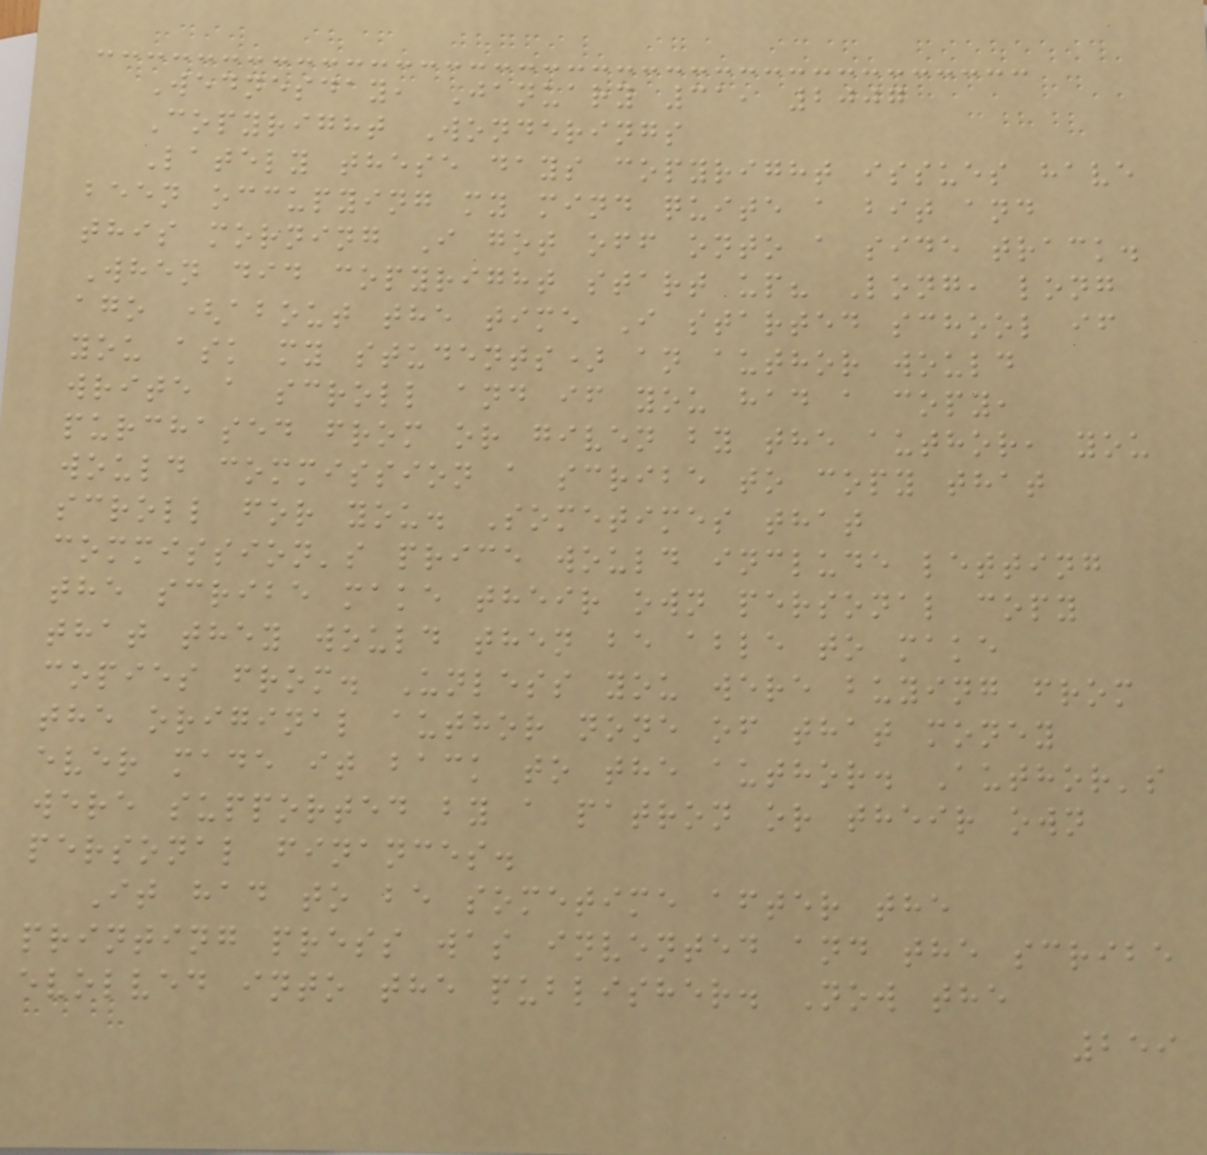Wednesday, January 31, 2007
Copyright Wonderings
Lately these days copyright issues have
been occupying my mind quite a bit and
this morning I got off onto a side track.
When did copyright start up? Long, long
ago (about the time I started school if
you ask my students) an author would
write a scroll and if you had a copy,
purchased from or given by the author, you
would commission a scribe to copy that
scroll for you. Sometimes that
commission's price would include letting
the scribe make their own personal copy
that they would then be able to make
copies from. Unless you were buying from
the original author none of that money
ever made it back to the author. Author's
were supported by a patron or their own
personal finances.
It had to be sometime after the
printing press was invented and the scribe
evolved into the publisher. Now the
259
